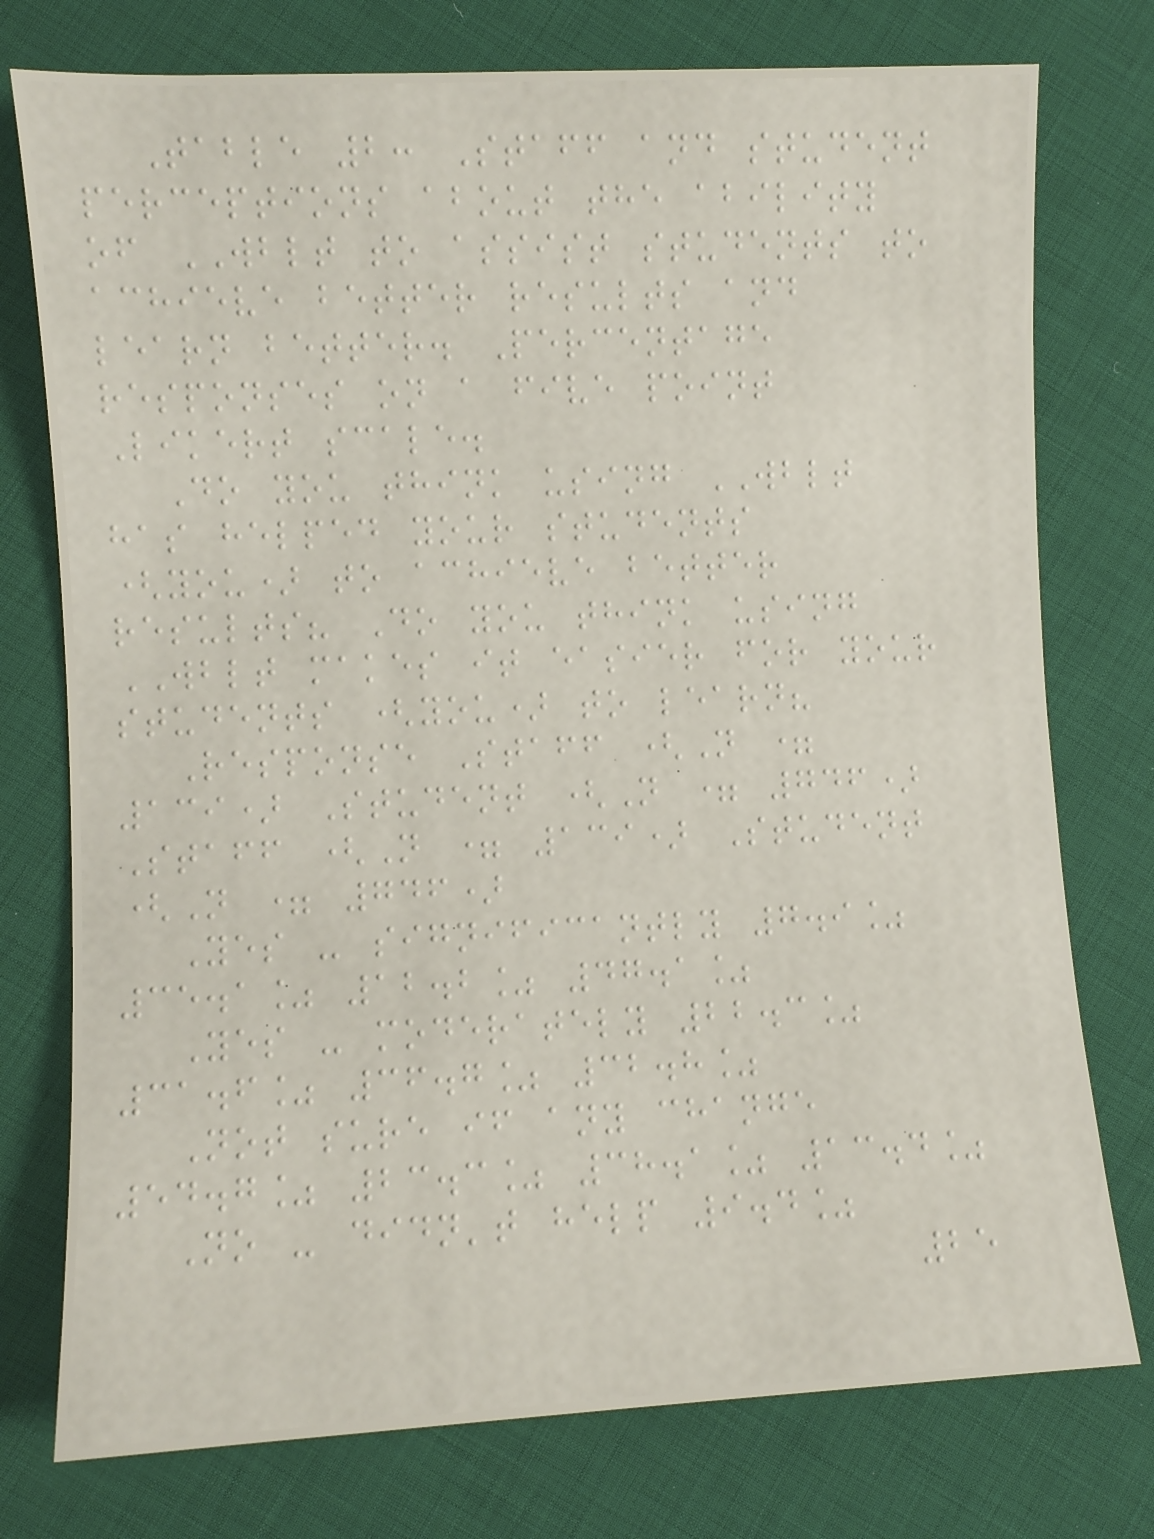Table 2: Staff and student
perceptions about the ability
of WBLT to assist students to
achieve better results and
learn better. Percentage
responses on a five point
Likert scale.
Do you think using WBLT
has helped your students
(you) to achieve better
results? Do you think using
WBLT makes it easier for your
students (you) to learn?
Response Staff (N =
139) Student (N = 746)
Staff (N = 139) Student
(N = 746)
Yes - significantly 7.9%
35.1% 12.2% 47.1%
Yes - moderately 22.3%
31.6% 36.7% 32.8%
Not sure if any change
54.7% 23.3% 38.1% 13.4%
No - didn't help 9.4%
25
